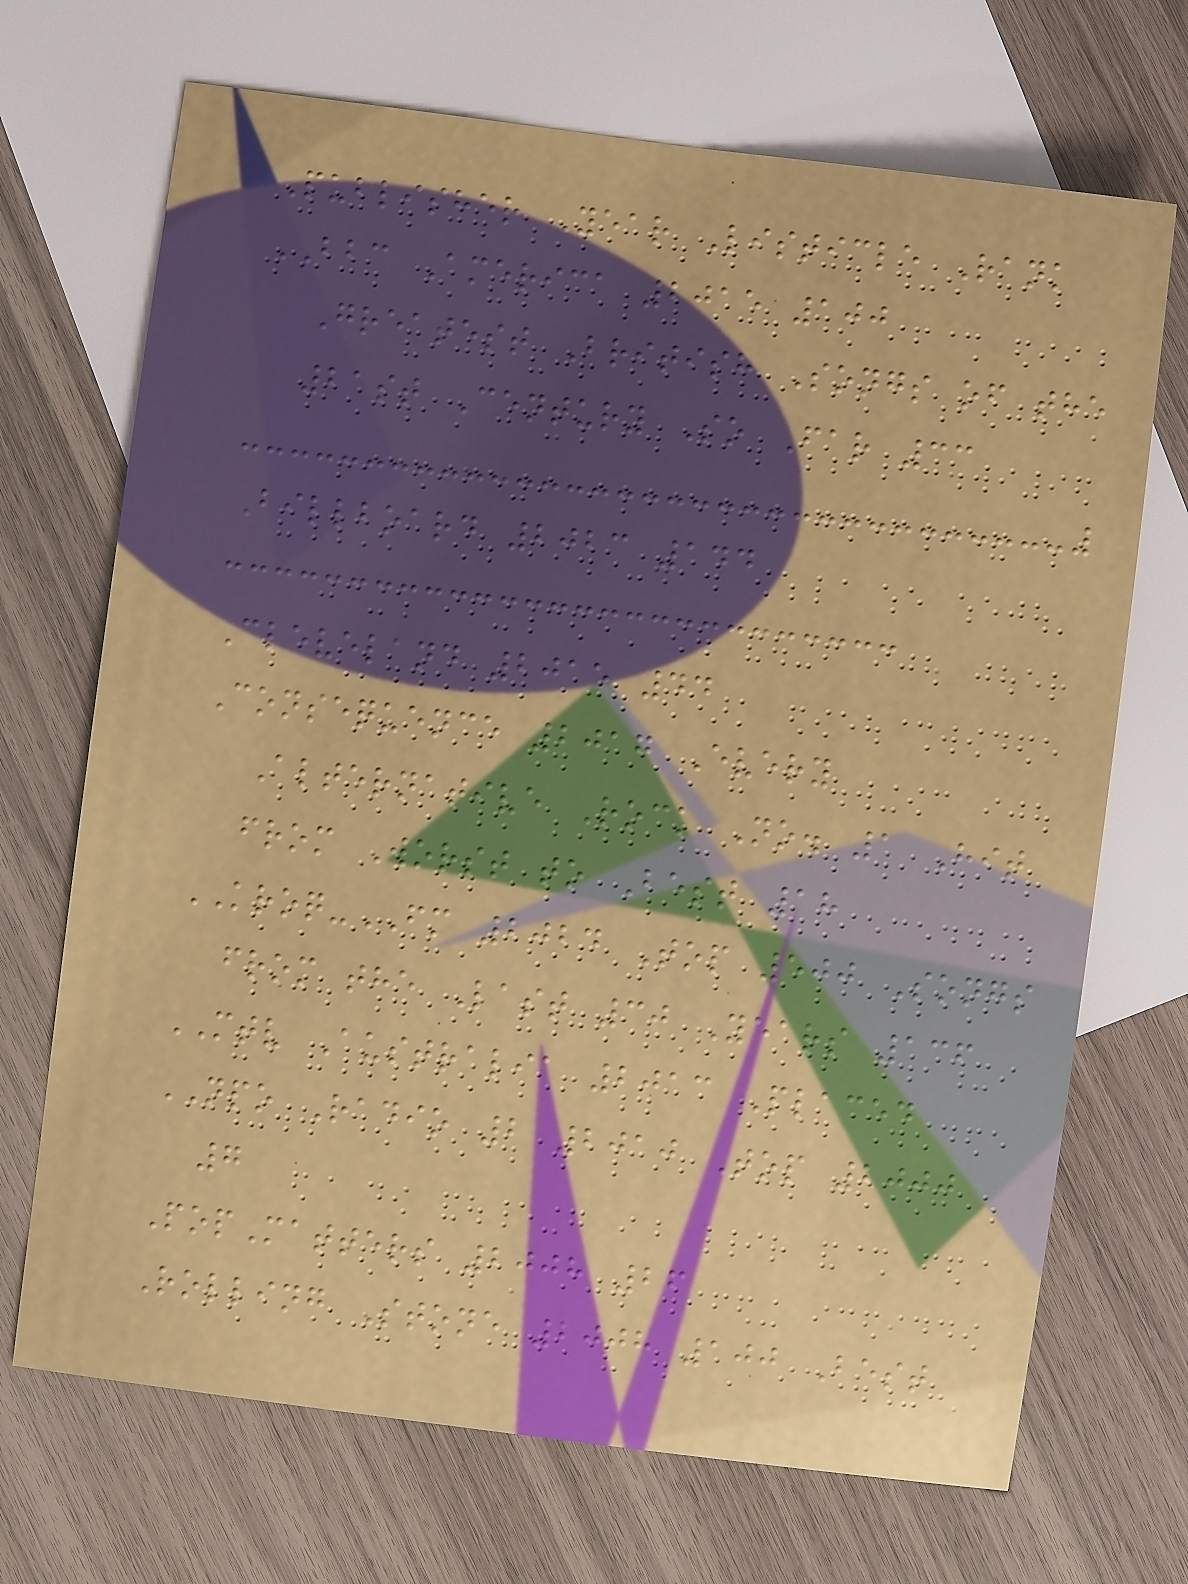Publisher Year Listicle Rank
BBC America 2015 100
Greatest British Songs of the
21st Century So Far 33
Billboard 2023 144
Cleveland 2015 44
Consequence 2017 Every
Alternative Rock No. 1 Hit
from Worst to Best 18
KROQ-FM 2024 Top 500 Songs
from the Last 30 Years 136
MTV Australia 2013 Placed
NPO Radio 2 2010 Top 2000
7
PopMatters 2008 26
Rolling Stone 2008 100 Best
